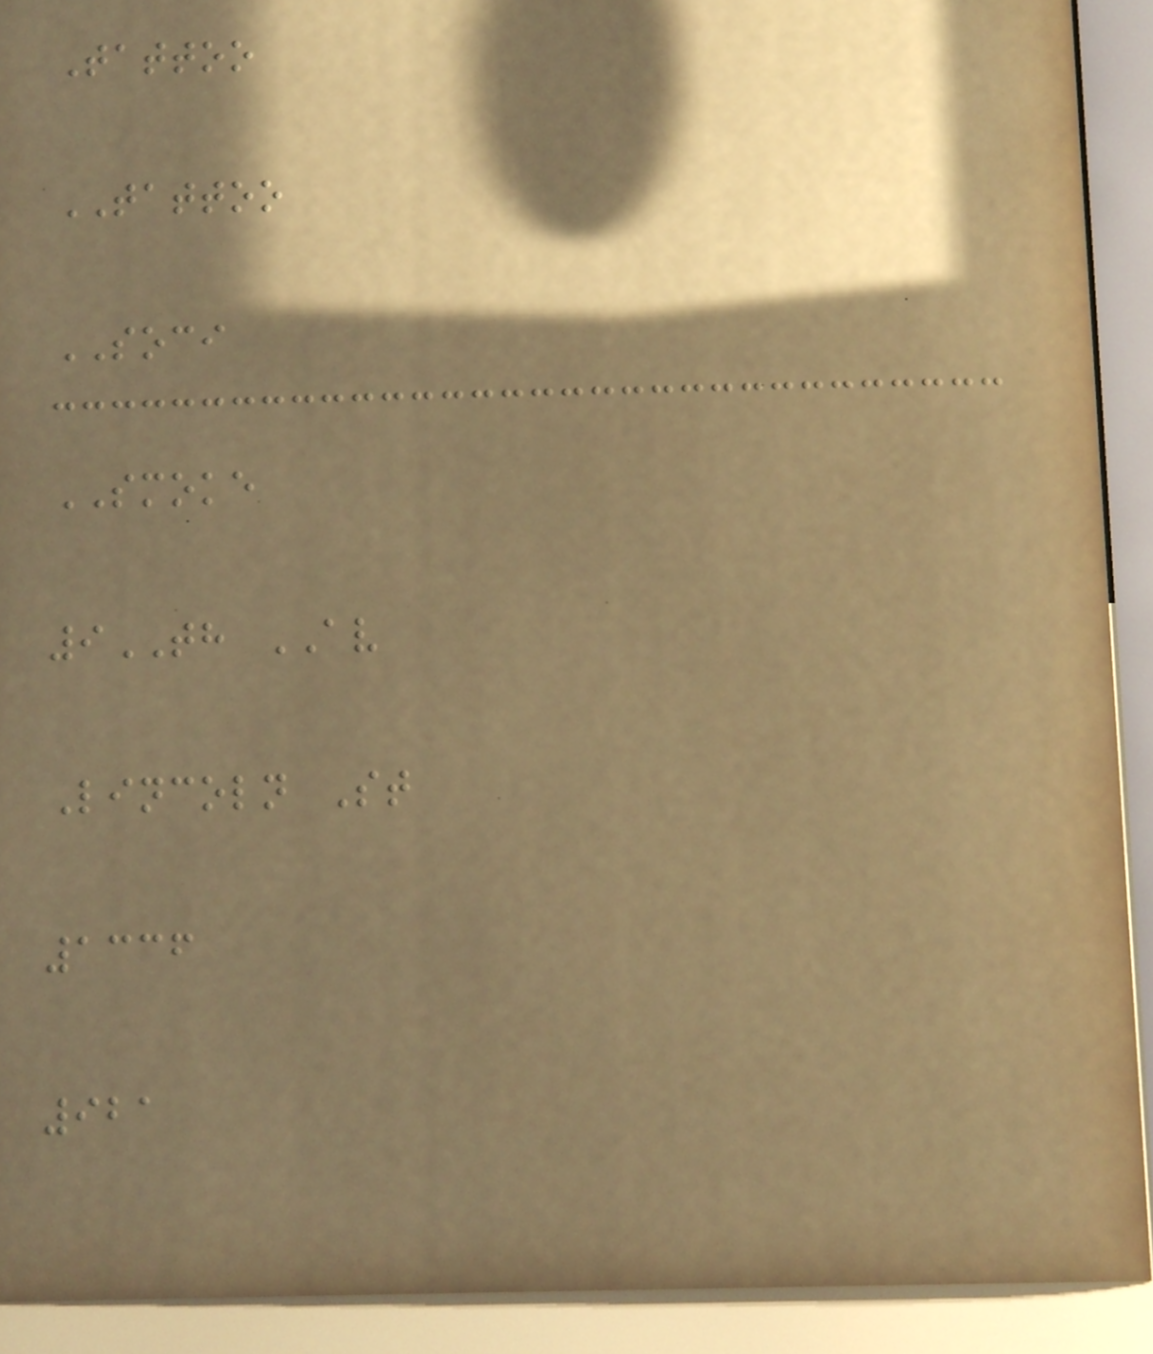Tattoo
TATTOO
SOCI
SMOKE
9TH AV
Lincoln St
1336
921
